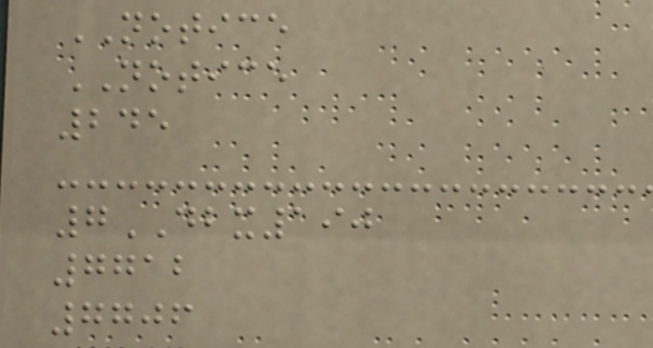NOTICE
NOTICE
245
7DBX190
7712
7706
